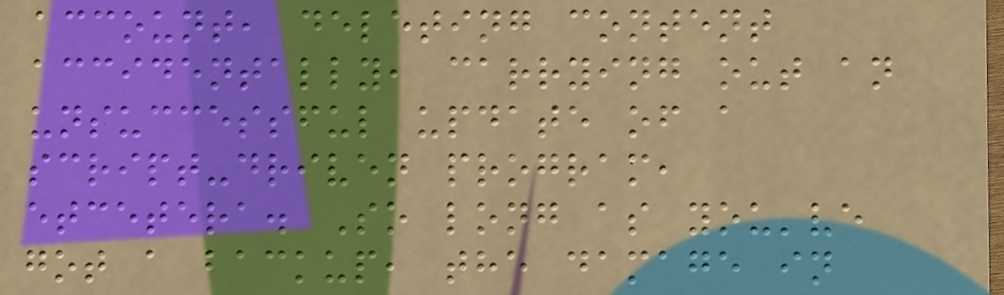account, deleting content
accidentally, carrying out an
unsuccessful update of a
script-driven program,
etcetera. So long as you've
got a backup, the damage in
